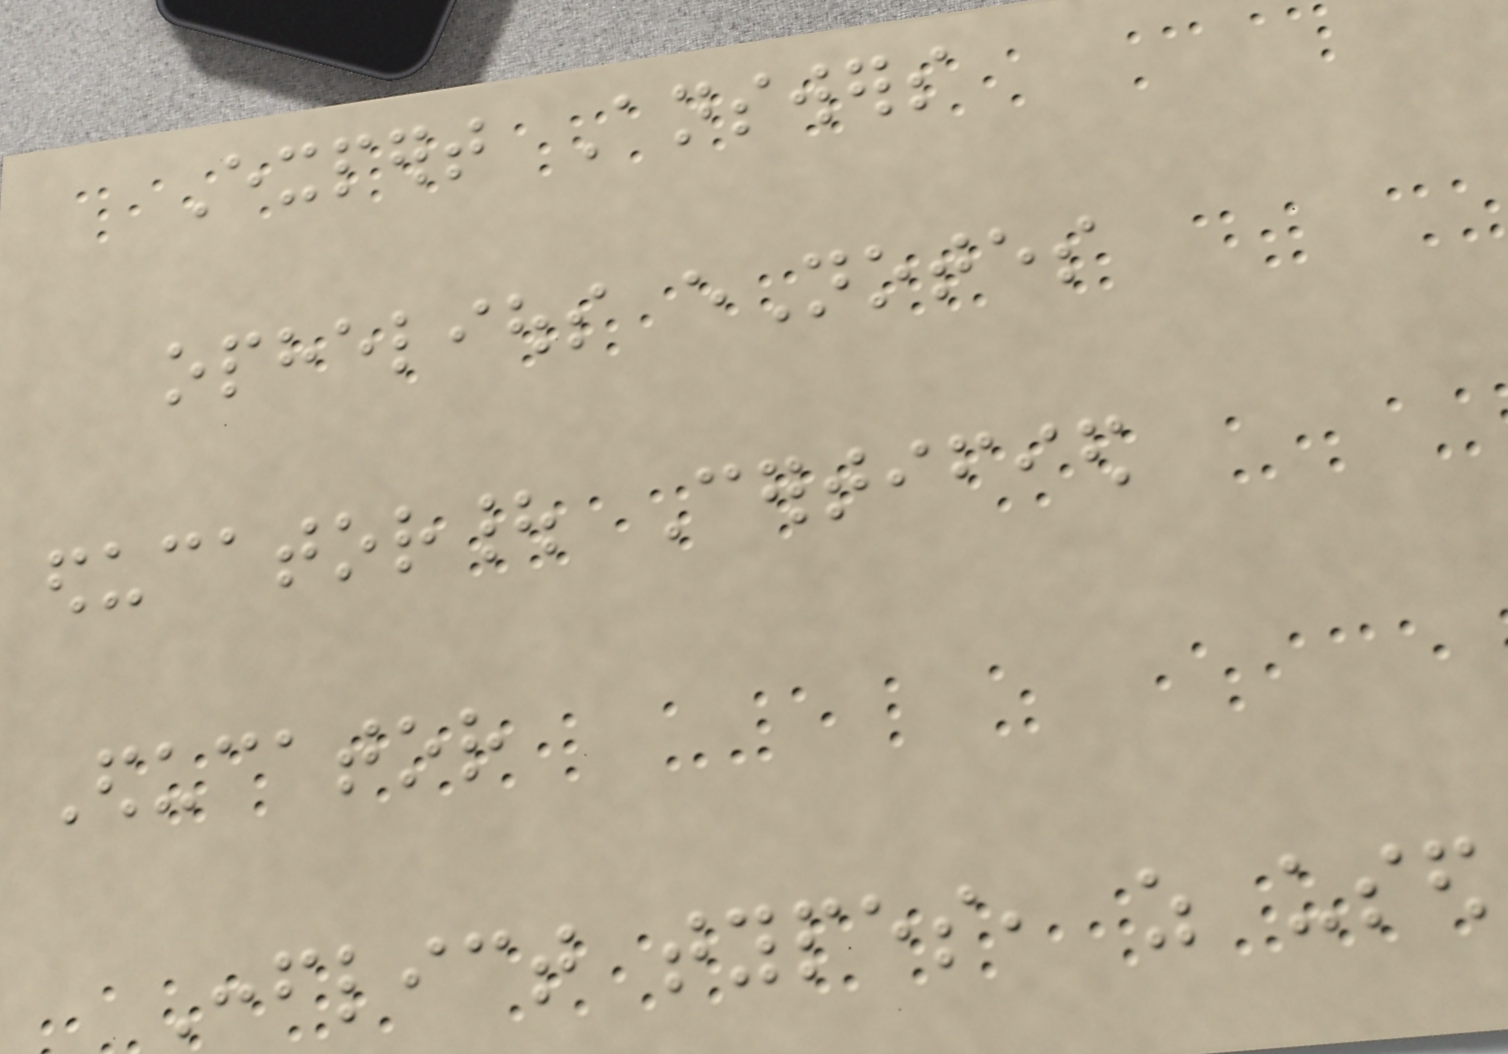Expert Answers
ophelious eNotes
educator| Certified
Educator
Conflict types, as used
